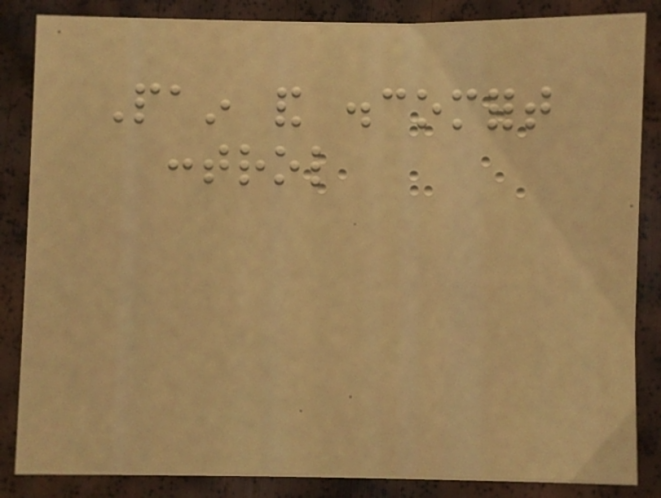Pain and discomfort
control
